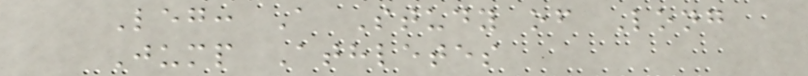Leg: A Study of Long
Jump Athletes
